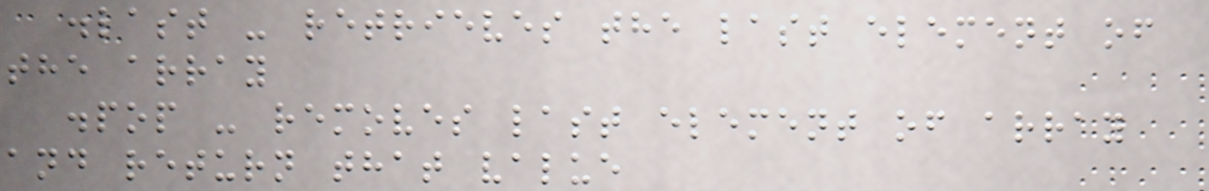.last - retrieves the last element of
the array
.pop - removes last element of array
and return that value
